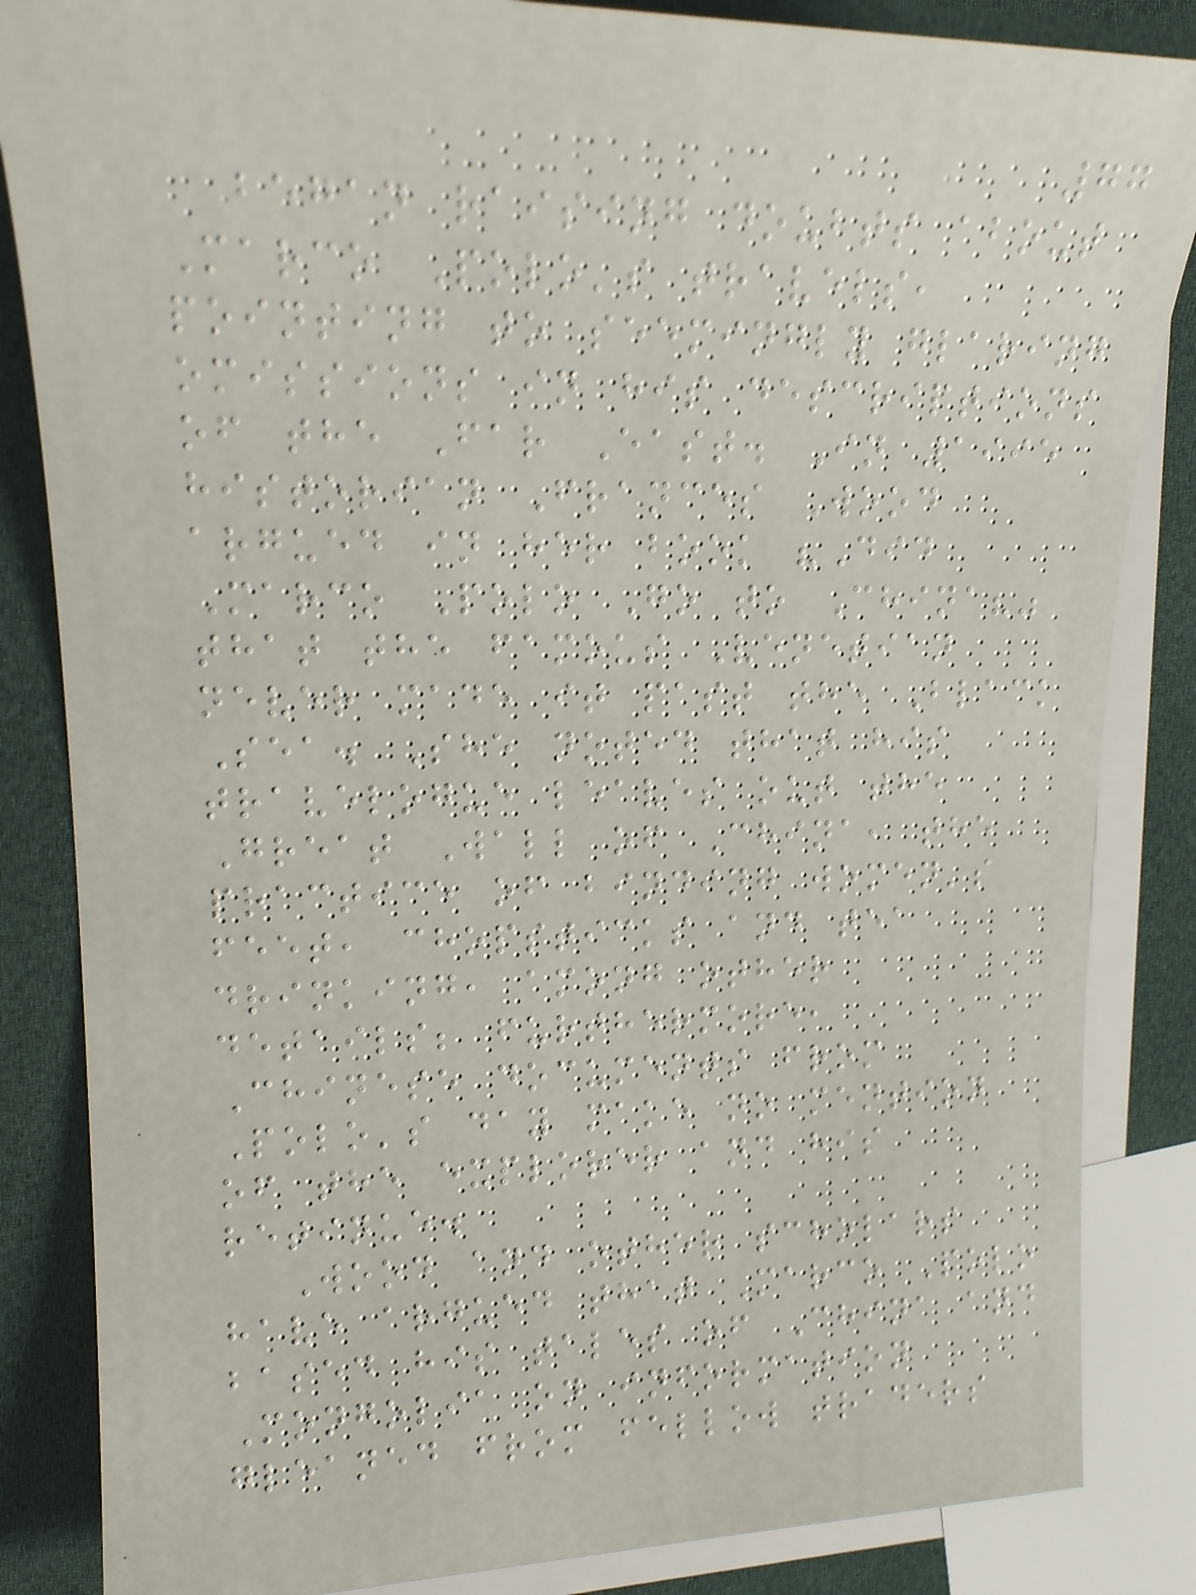77
began raising doubts about
Marco Polo's travels,
pointing to seemingly glaring
omissions in his descriptions
of the Far East. In 1995
historian Frances Wood
argued in her book "Did
Marco Polo Go to China?"
that the famous Venetian
never made it past the Black
Sea. She noted that his
travelogue leaves out the
Great Wall of China, the
practice of binding women's
feet, chopsticks and tea
drinking, among other
details; furthermore,
Chinese documents from
Polo's day make no mention
of the explorer and his
retinue.
Wood and other scholars
have argued that Marco Polo
based his tales of China and
Mongolia on information
gleaned from fellow traders
